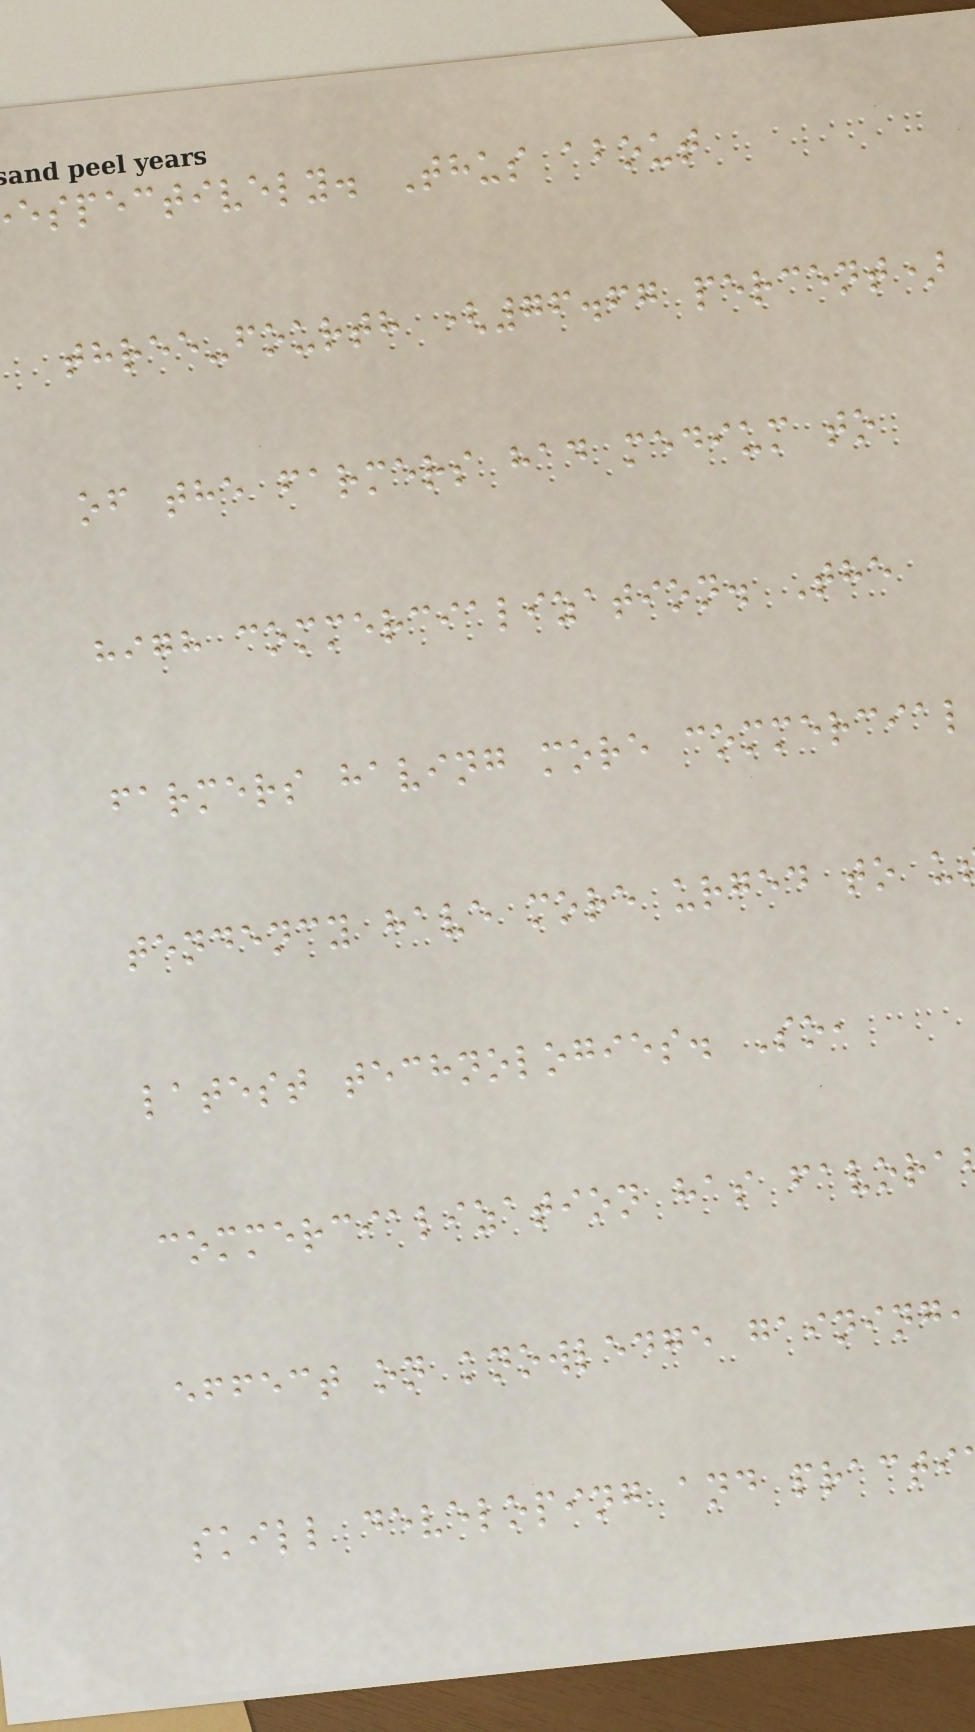espectively. Thus about
three-fourth (76.67 percent)
of the farmers had medium to
high commercialization. The
farmers having more commercial
tendency have more urged to u
latest technologies. So,
commercialization has favora
effect on knowledge gaining,
skill developing and practi
